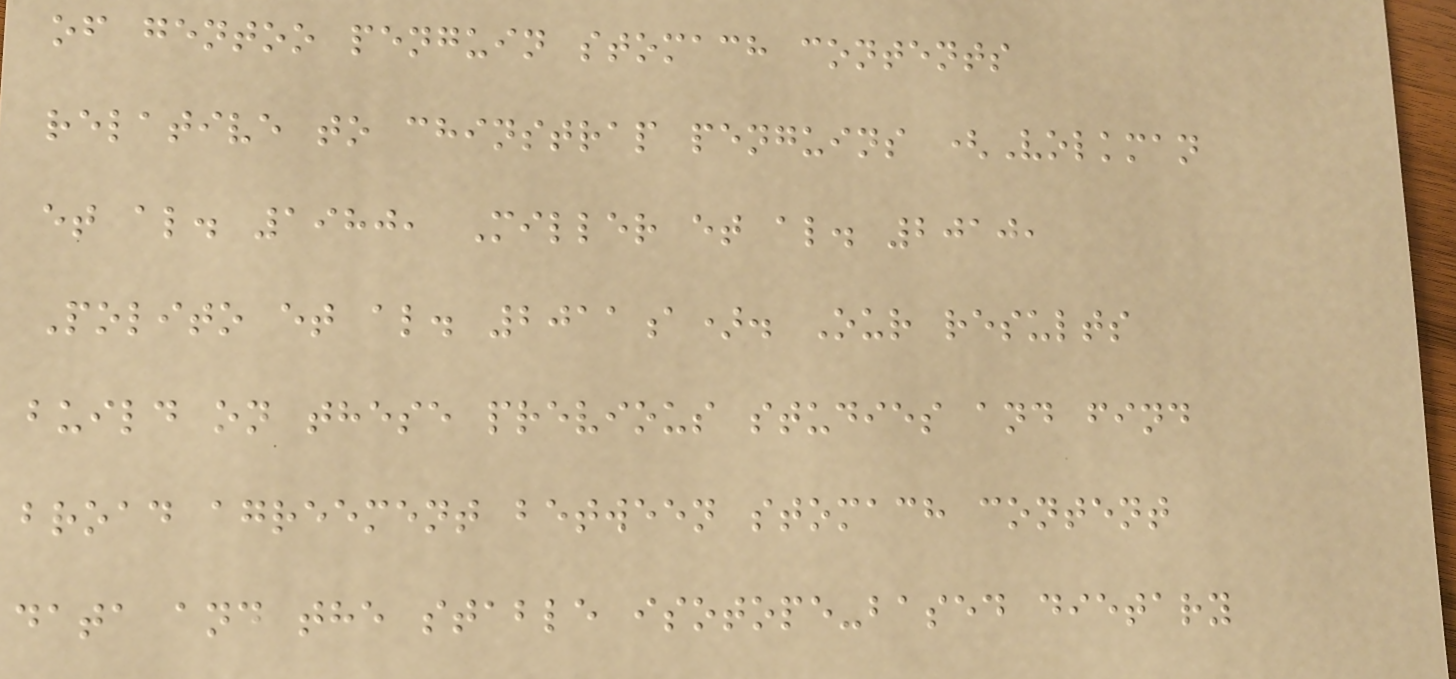of gentoo penguin stomach contents
relative to chinstrap penguins (Volkman
et al. 1980, Miller et al. 2010,
Polito et al. 2011a). Our results
build on these previous studies and find
broad agreement between stomach content
data and the stable isotope-based dietary
